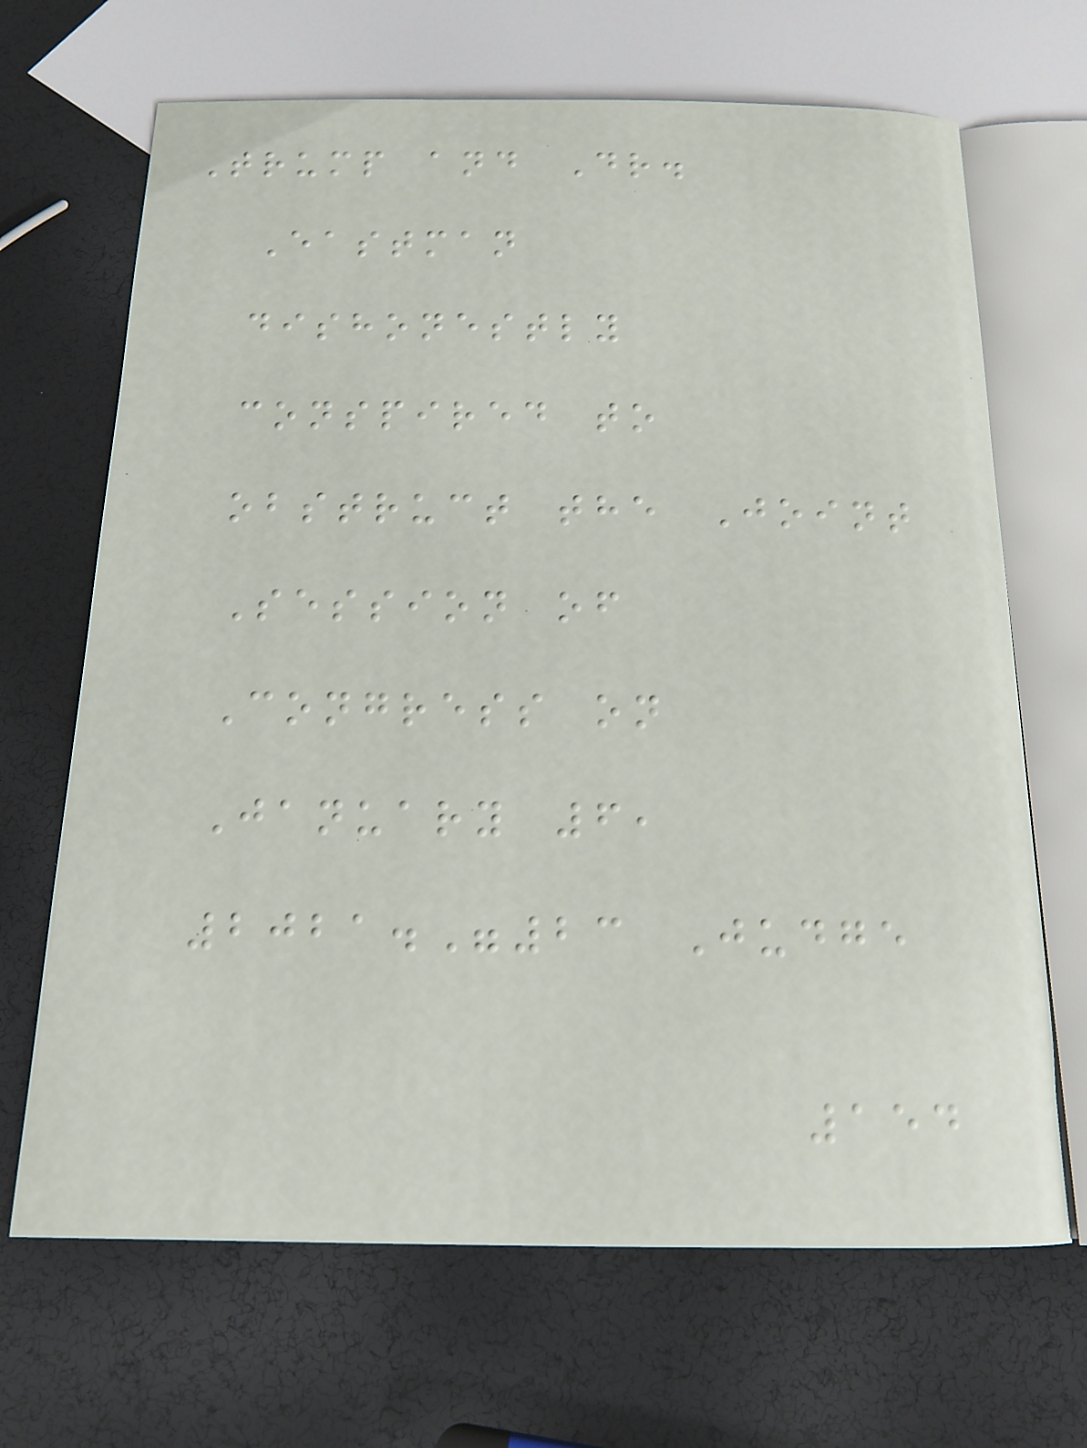Trump and Dr.
Eastman
dishonestly
conspired to
obstruct the Joint
Session of
Congress on
January 6,
2021."23 Judge
154
